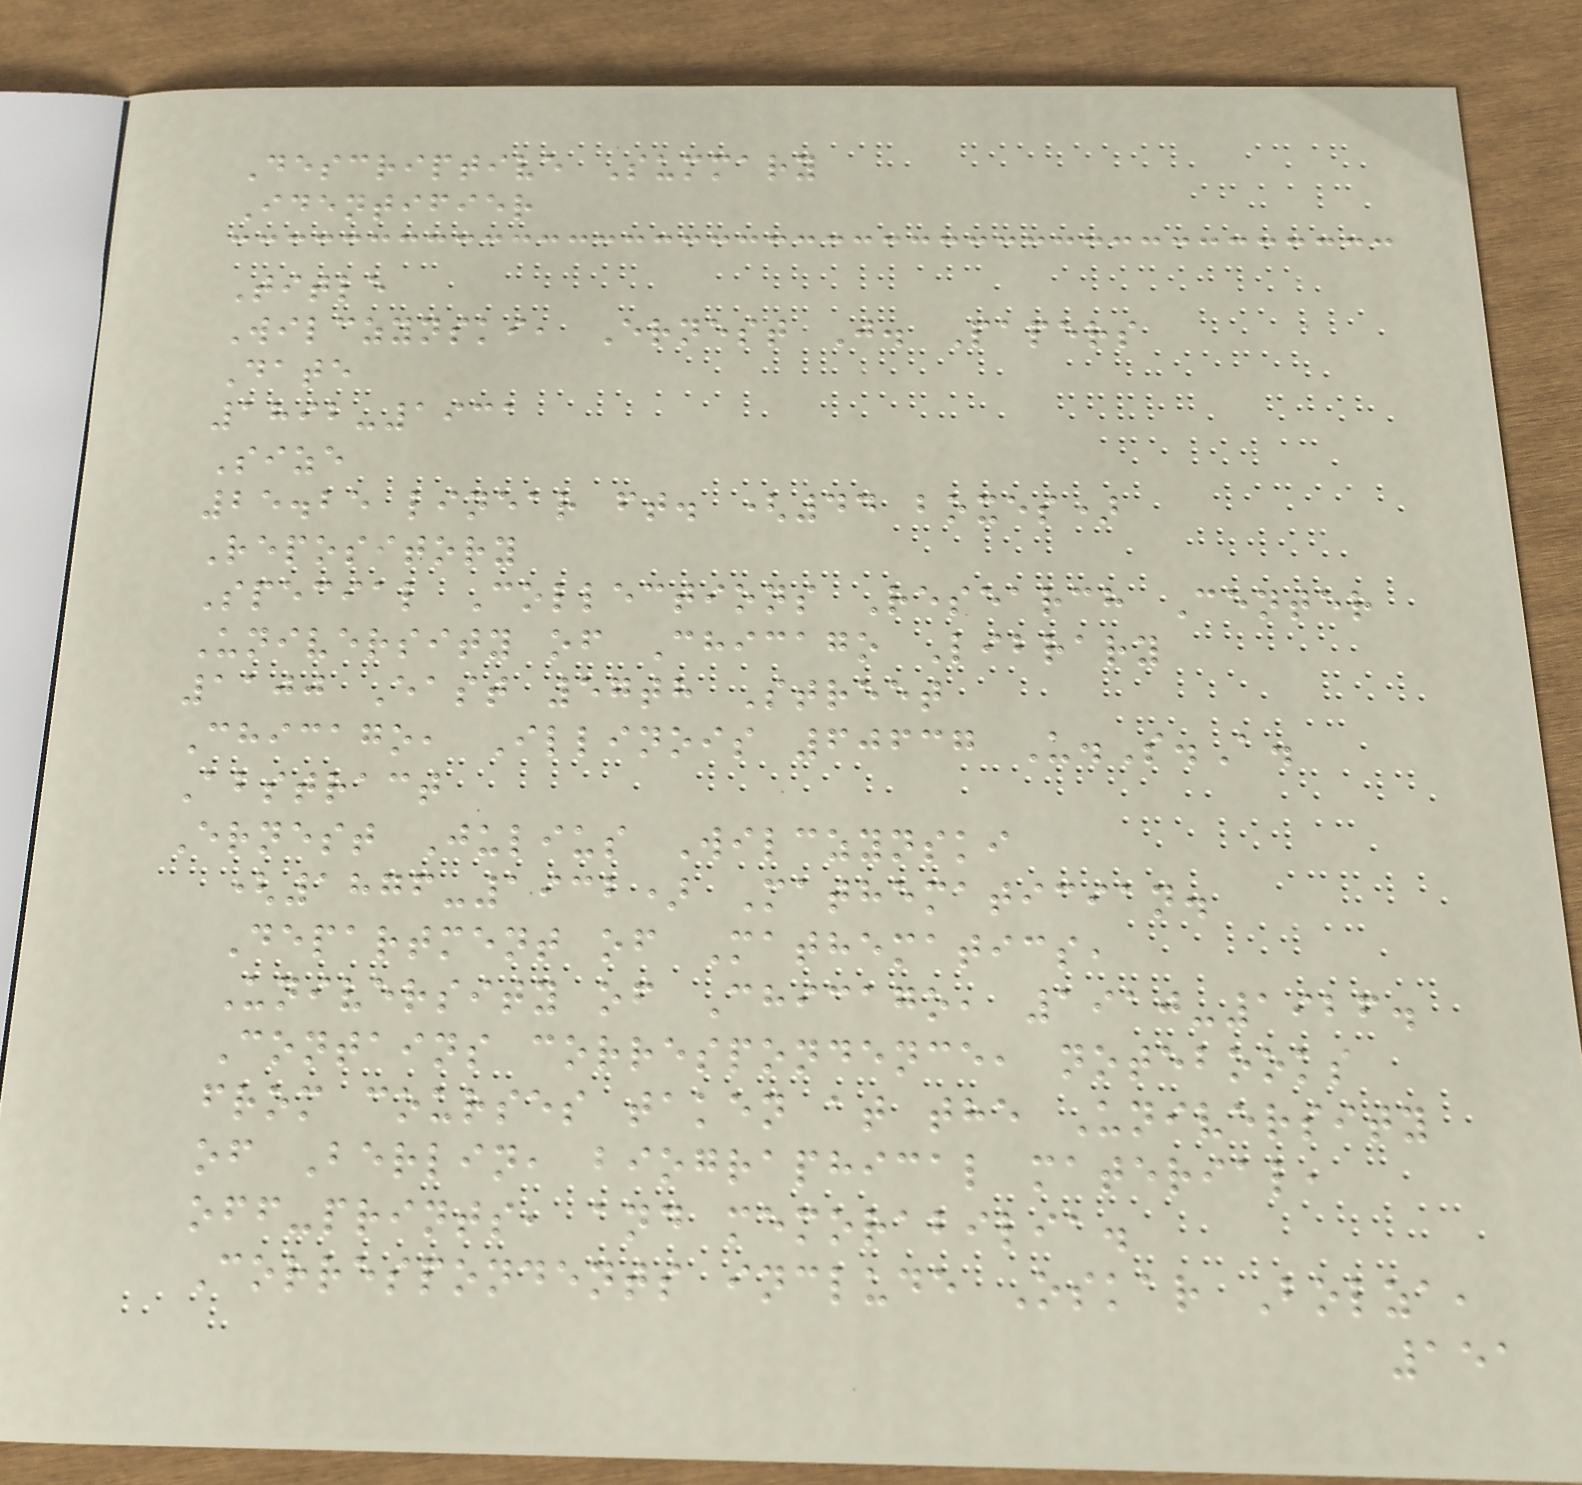Descriptive Summary
Identifier
Title
Wilczynski, Ernest J. Papers
Date
1892-1931
Size
25.25 linear ft. (44 boxes)
Repository
Special Collections Research Center
University of Chicago Library
1100 East 57th Street
Chicago, Illinois 60637 U.S.A.
Abstract
Ernest Julius Wilczynski
(1876-1932) Mathematician.
Department of Mathematics,
University of Chicago, 1910-1926.
Contains correspondence, notebooks
from courses taken at the University
of Berlin, biographical material,
off-prints, and memorabilia.
Correspondents include Oskar Bolza,
151
